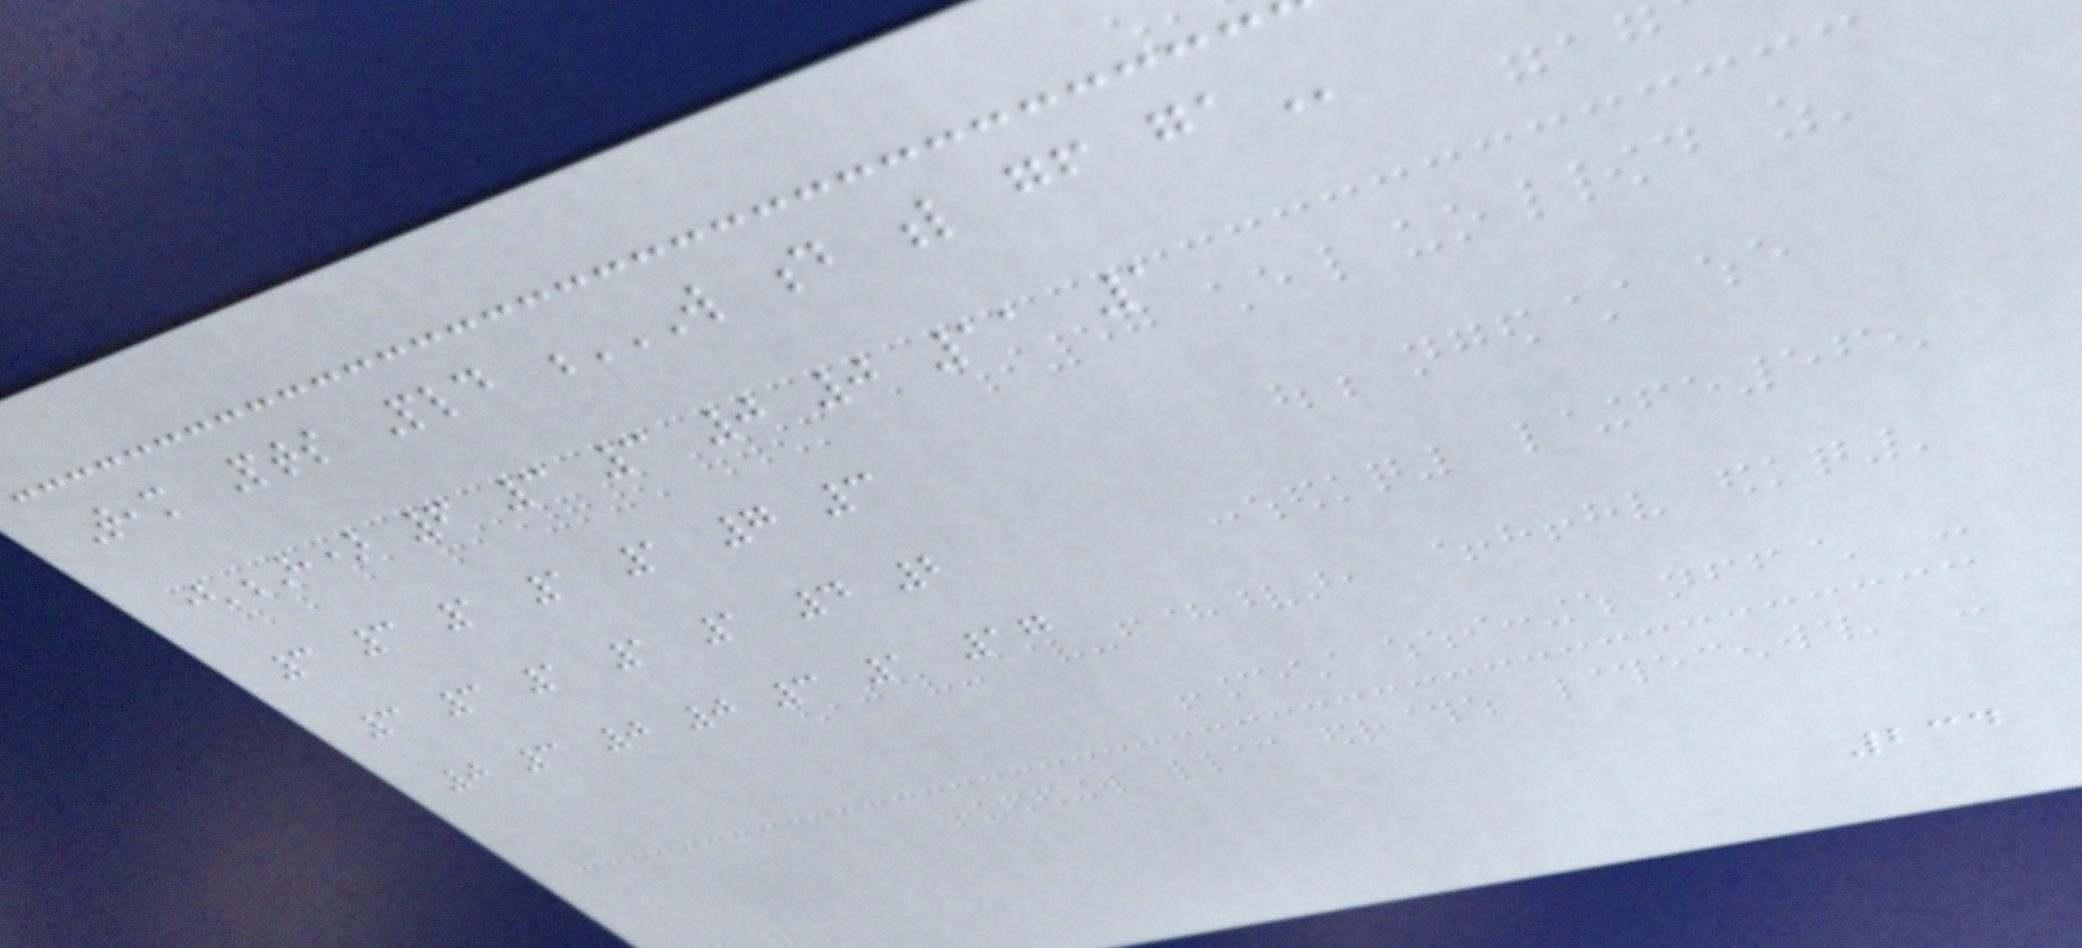Team Pts Pld W D L GF GA
(H) 6 3 3 0 0 11 1
3 3 1 1 1 7 3
3 3 1 1 1 4 2
0 3 0 0 3 1 17
234
